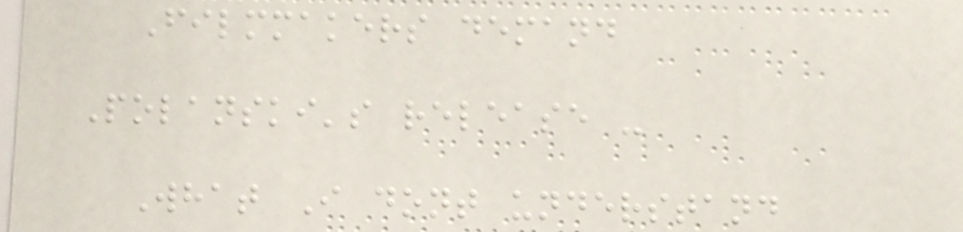Filmmakers demand
Polanski's release -
What I dont understand
